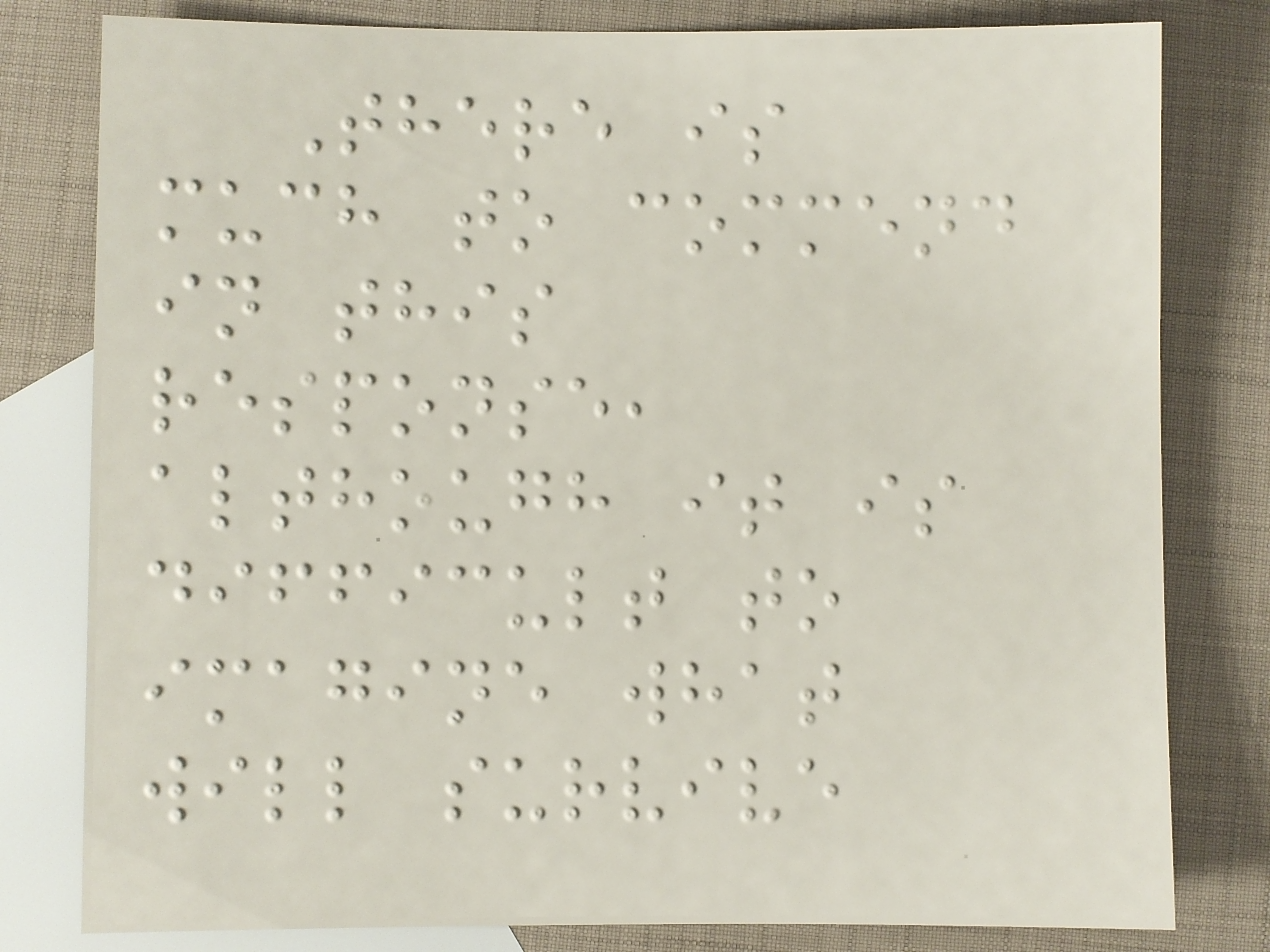There is
much to commend
in this
response,
although it is
difficult to
imagine what
will survive
